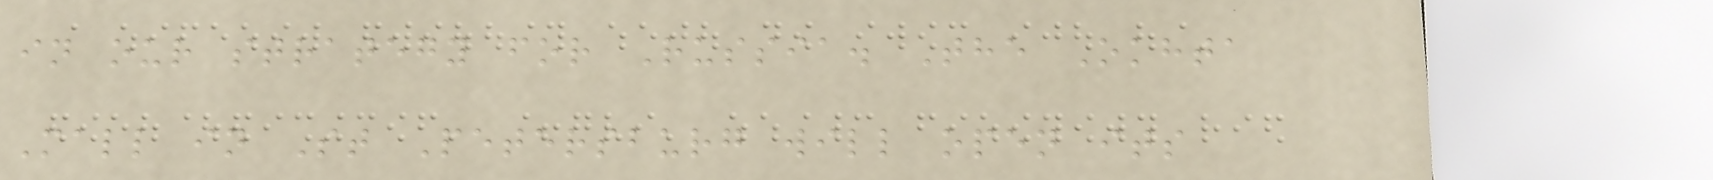in our strategy for Russia. The Okhta
Mall in St Petersburg will open its
